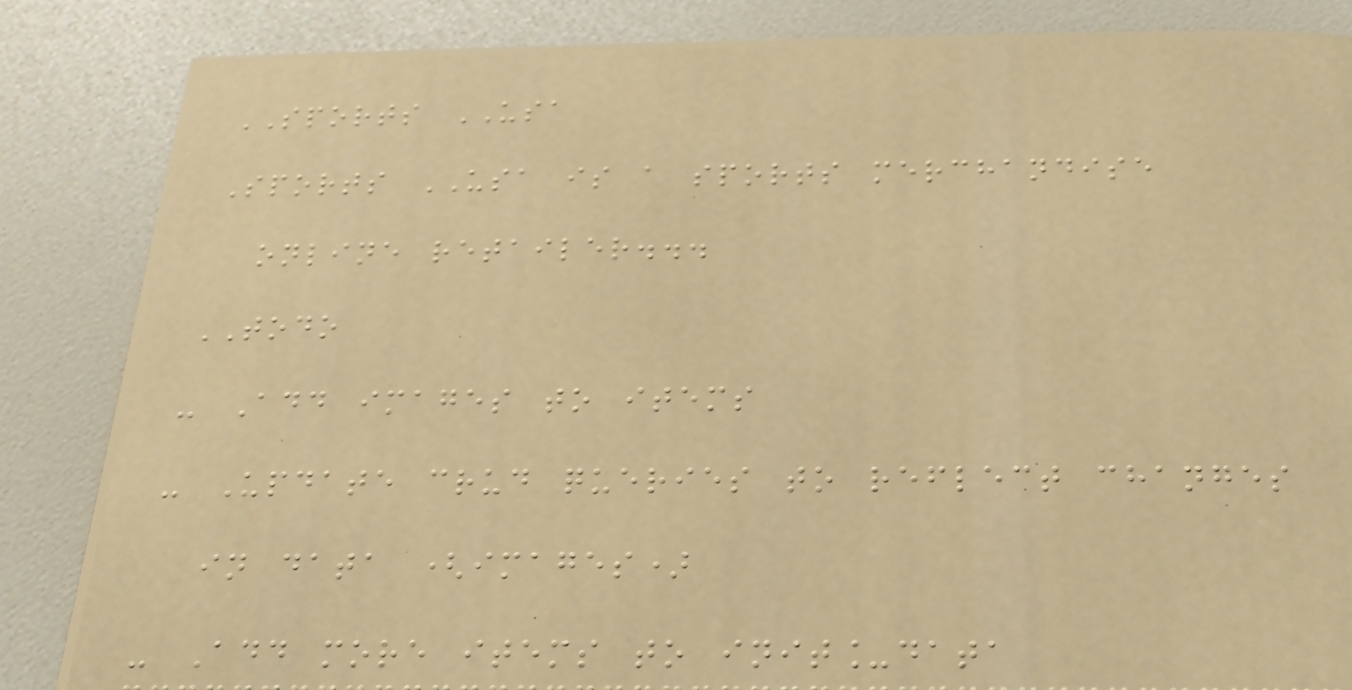SPORTS USA
Sports USA is a sports merchandise
online retailer...
TODO
- Add images to items
- Update crud queries to reflect changes
in data (images)
- Add more items to init_data
